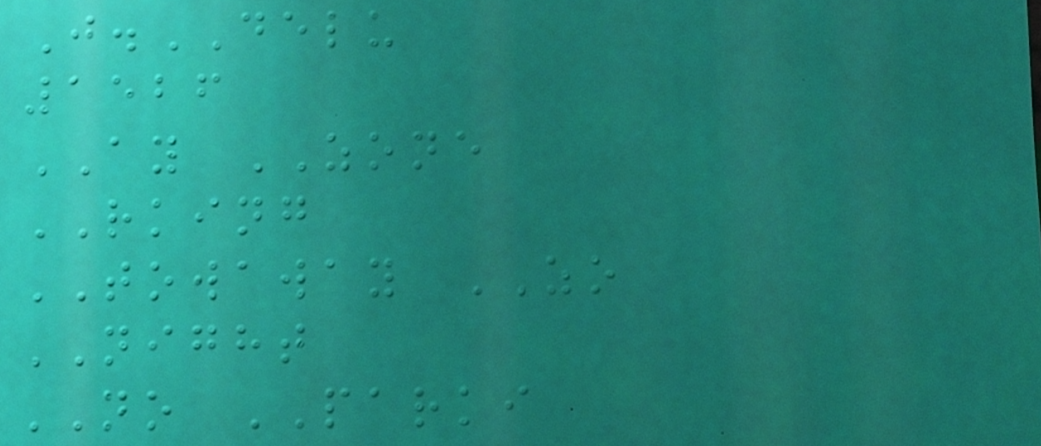J.DELU
1526
AY ZONE
RKING
TOWAWAY ZO
NIGHT
NO PARKI
